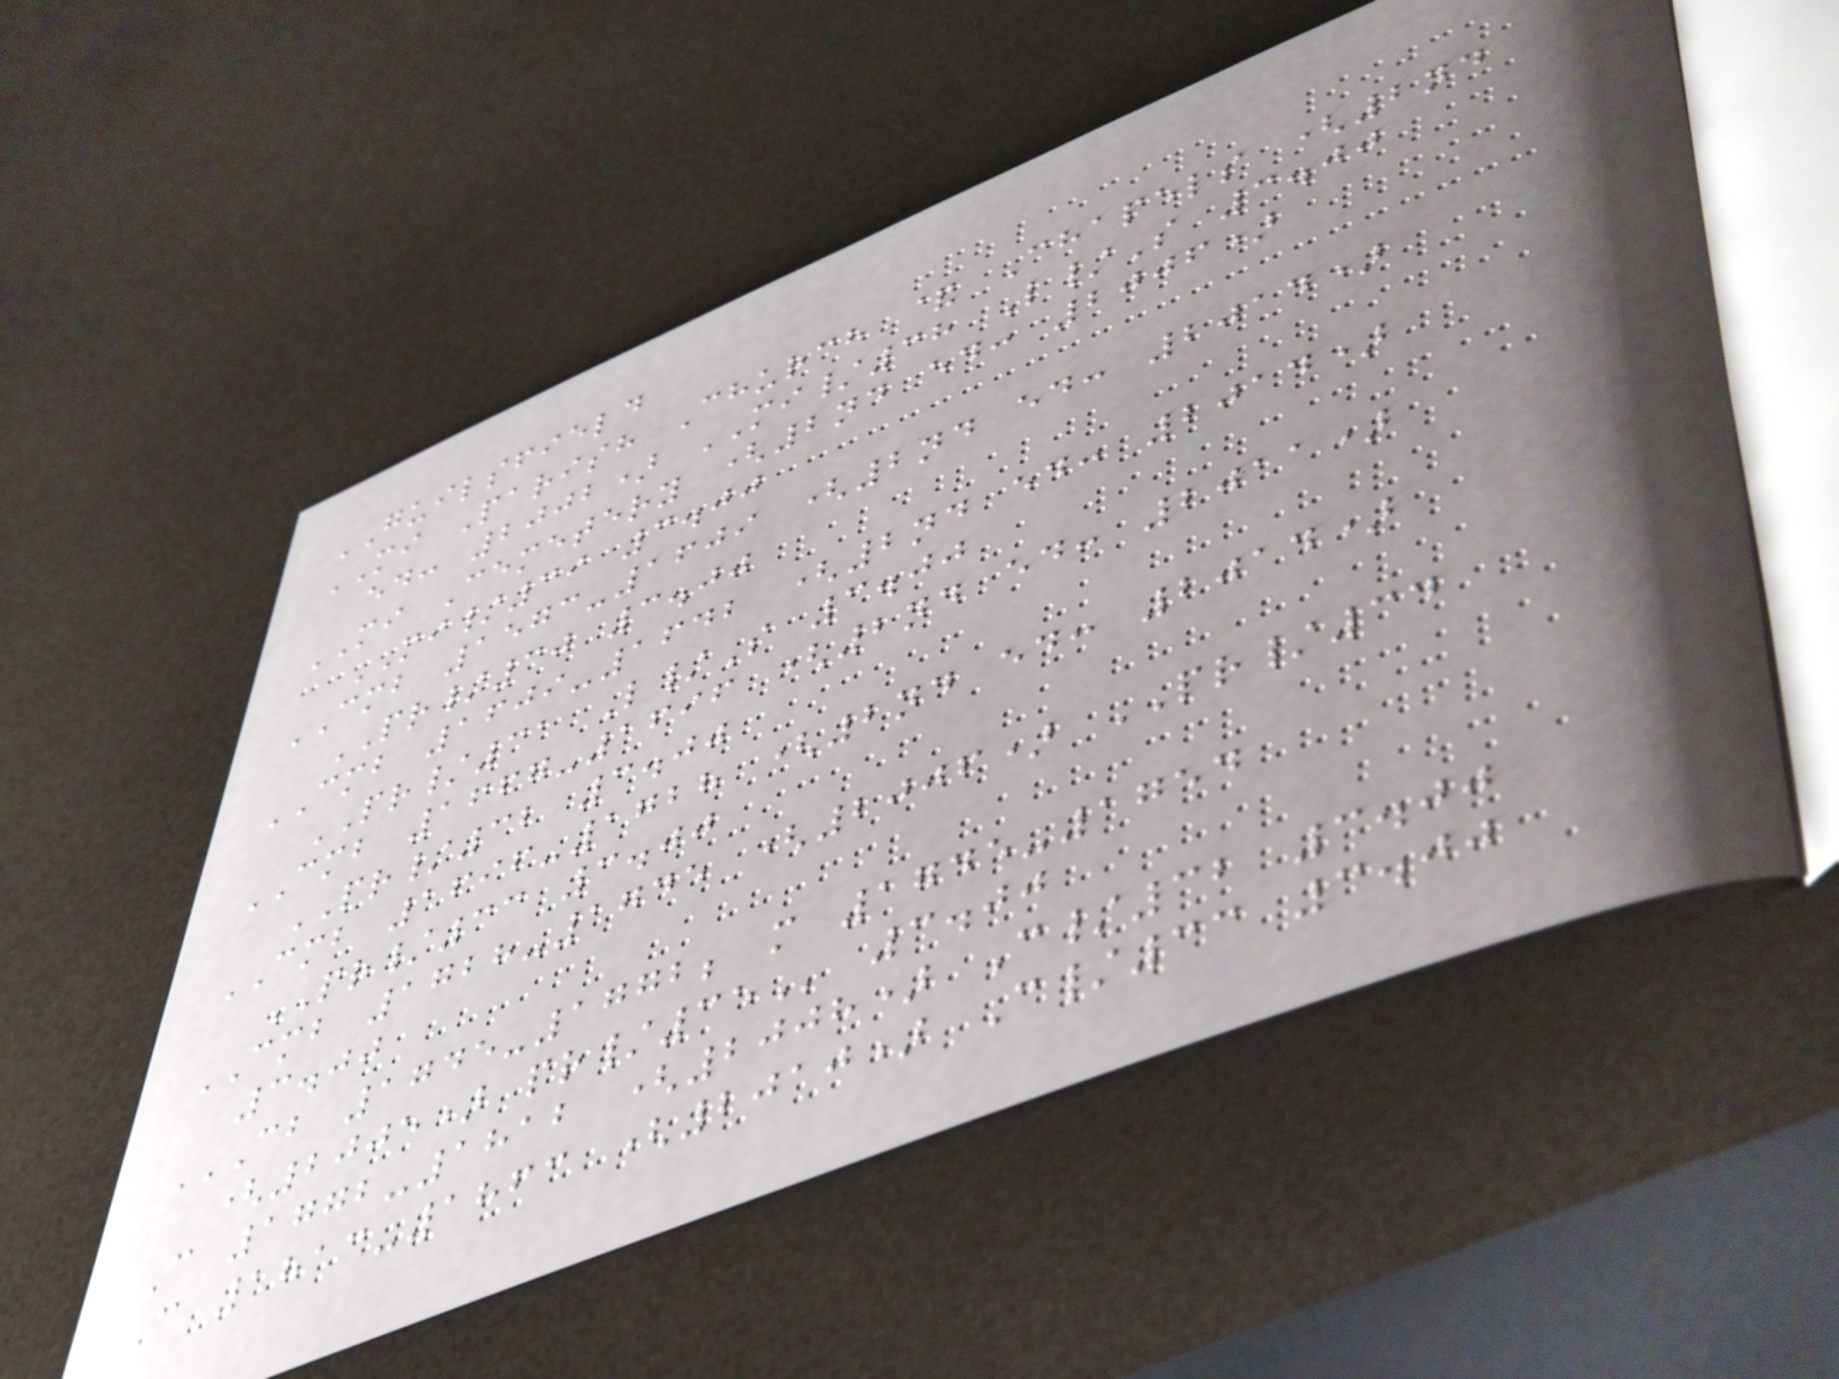GUILSFIELD
MI Parish Church & Chapels (2nd
ed: 2002) MI/38 L/S 3.00
MI Cemetery (2nd ed: 2006)
MI/39 3.00
CMB 1573-1609 (2nd ed: 2014)
PR/30 3.00
CMB 1609-1642 (2nd ed: 2014)
PR/31 L/S 3.00
CMB 1667-1696 (2nd ed: 2011)
PR/32 3.00
CMB 1696-1728 (2nd ed: 2014)
PR/33 3.00
CMB 1728-1745 (2006) PR/34
3.00
CB 1745-1772; M 1745-1754
(2005) PR/35 3.00
C 1772-1812 (2008) C/32 3.00
C 1813-1863 (2010) C/33 3.00
